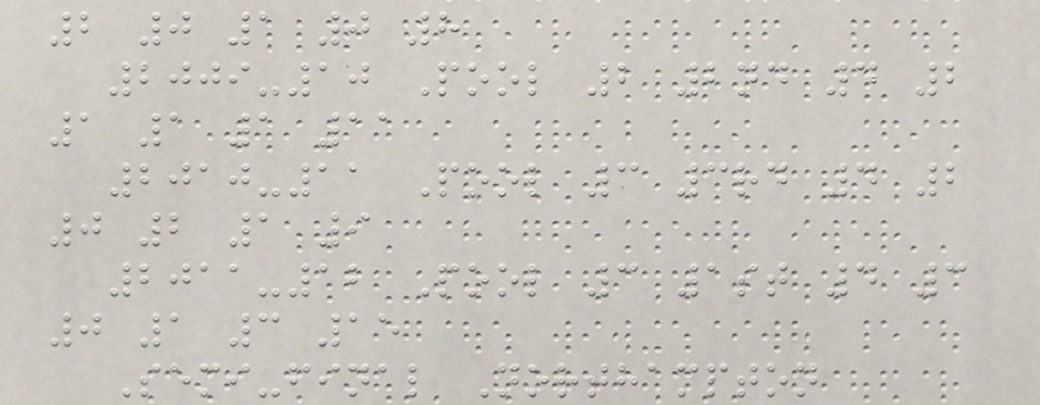2 0 1 0 8
2009-10 Pool 2 2nd 4 2
1 1 1 11
2010-11 Pool 3 3rd 4 2
0 2 1 9
2011-12 Pool 3 1st 4 3
0 1 3 15
Semi-final Northampton
